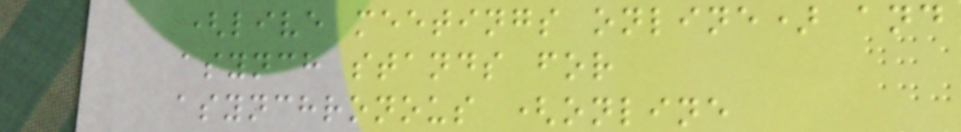(live meetings online) and
asynch stands for
asynchronous (online
